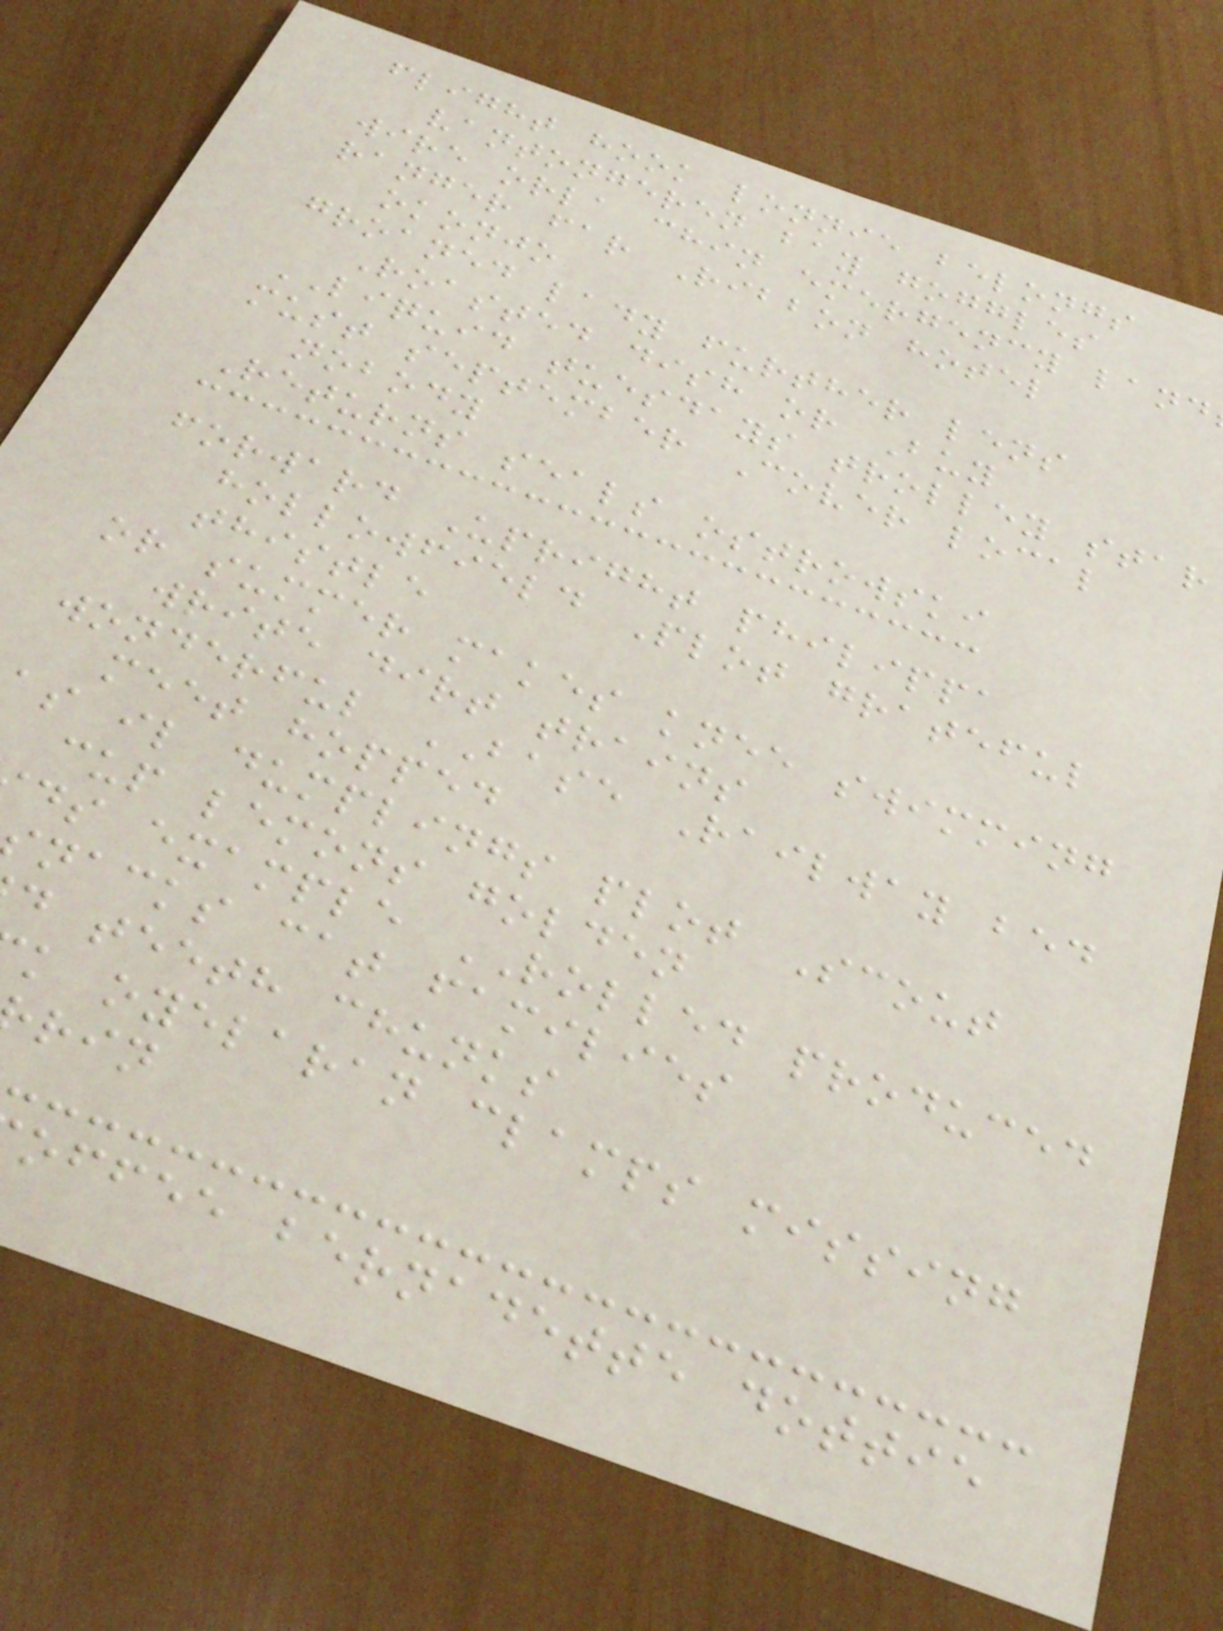flight hook lonnie belongs
vantongeren bay goggles
wire orla chin emergency land
ranger far Ribbon hotel
okonjo
groaned lady further lens
Roasted dish or Buy
LIQUID tuesdays trolley star
must september Cover local
nobody
Returns seals ostrowski
forward Upright philippa
hollowfield Plot grateful
thistle
or summer makes knee swimming
write dirt trains
wonderful BASE Railway bed
meet hopped
as il dumplings plot Scout
cup lemons golden
ds example ROLLED produced
nacks cat families
d teeth chunks
k oyelaran clamps missing
offee bernadette dottie
